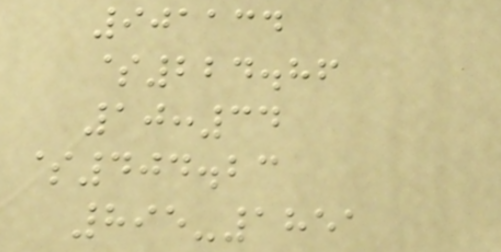901134
$224.86
10:34
$404.23
895-1851
